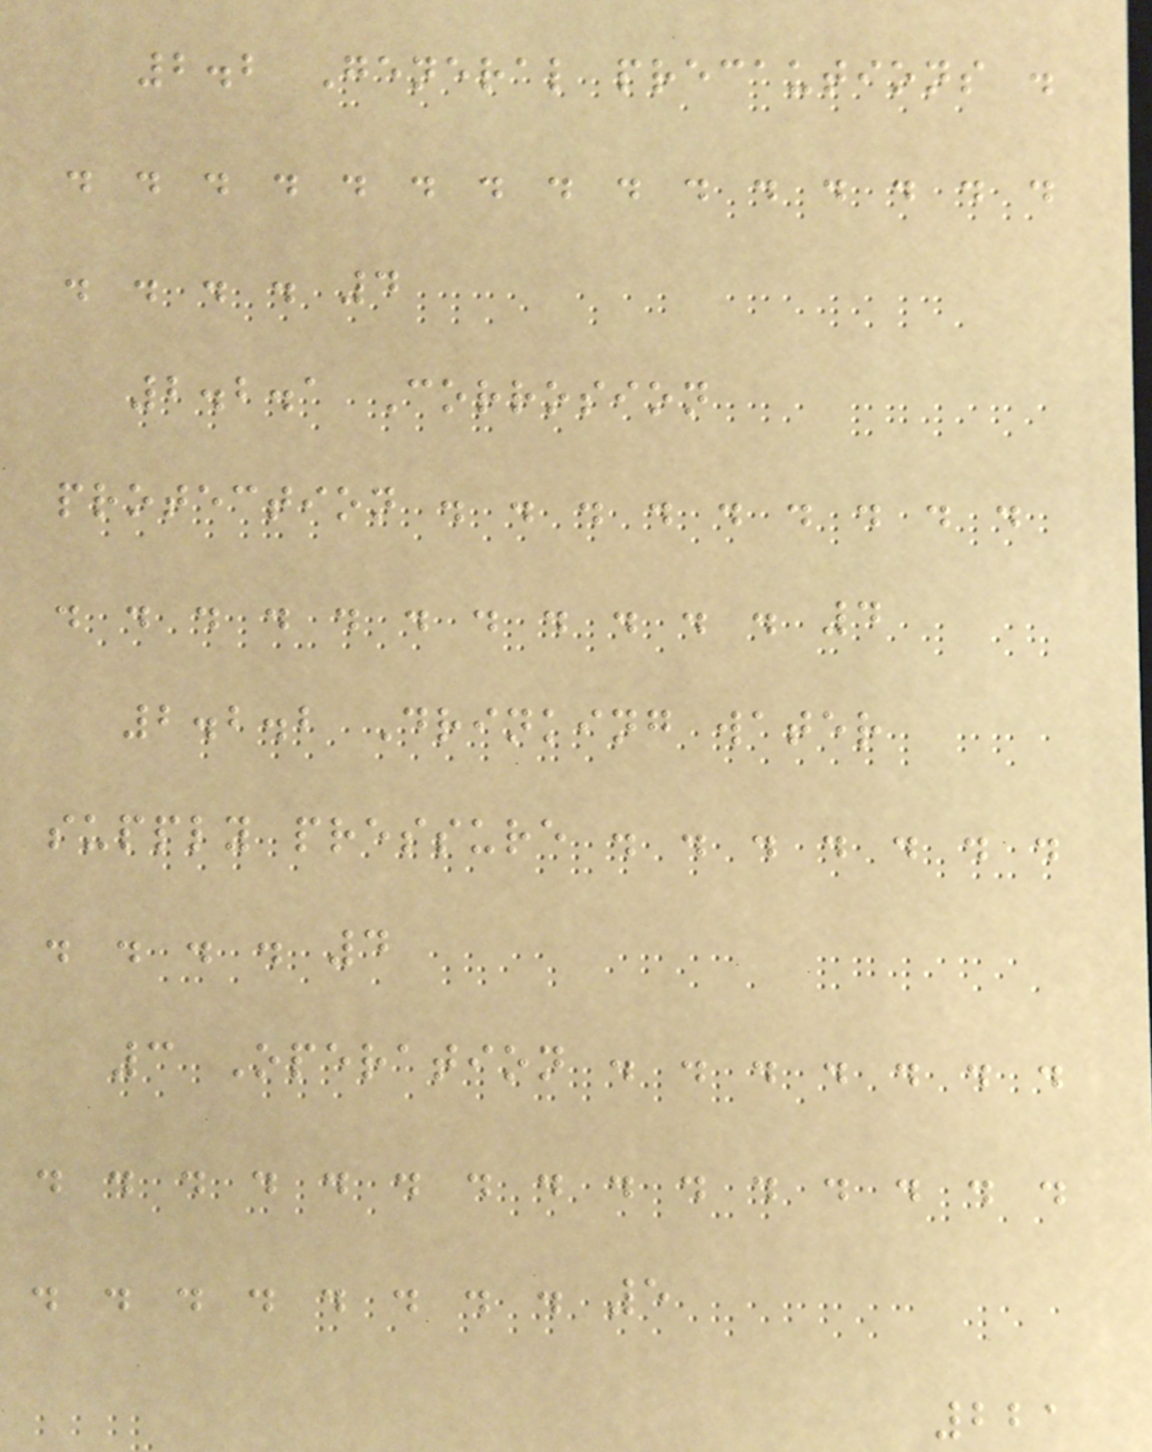2.2 General precautions .
. . . . . . . . . . . . . . .
. . . . 4
2.2.1 Corrosion
protection . . . . . . . . .
. . . . . . . . . . . 4
2.2.2 Drinking water
supply pressure . . . . . . .
. . . . 4
3 Operation . . . . . . .
. . . . . . . . . . . . . . .
. . . . . . . . 5
221
